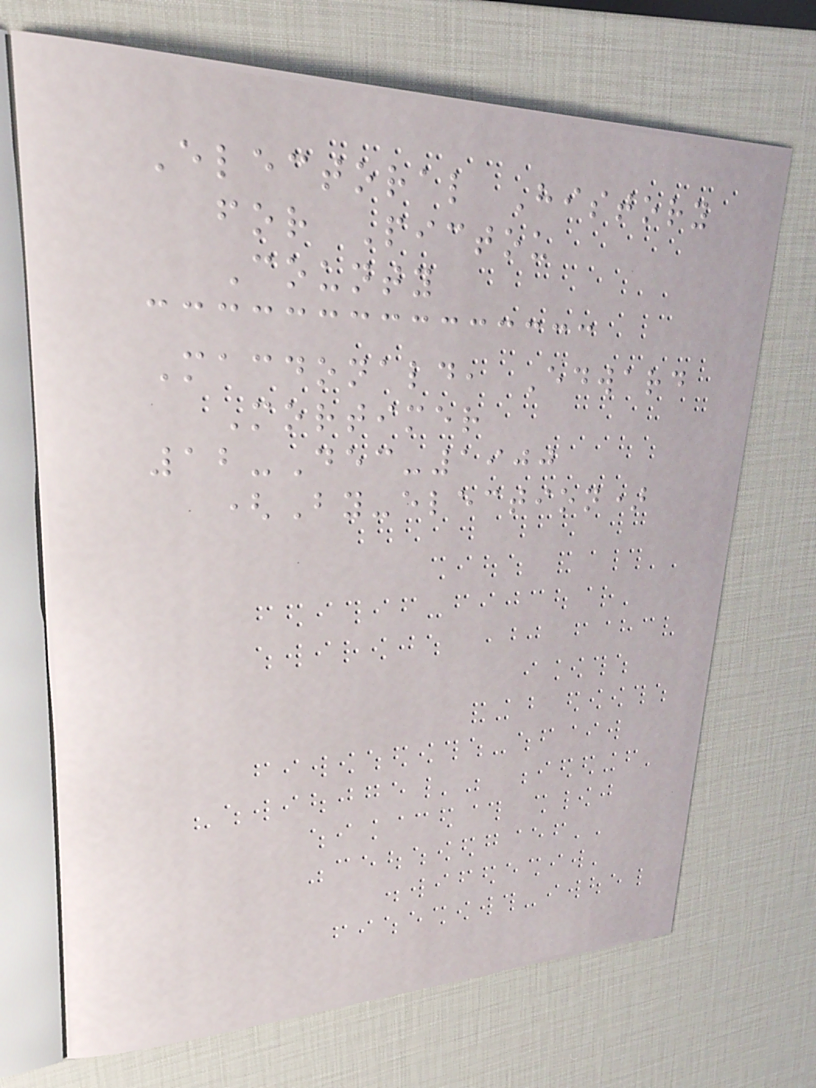Electoral History
for Pictou
County
Macdonald, Edward
Mortimer
12-Dec-1900
(By-election)
